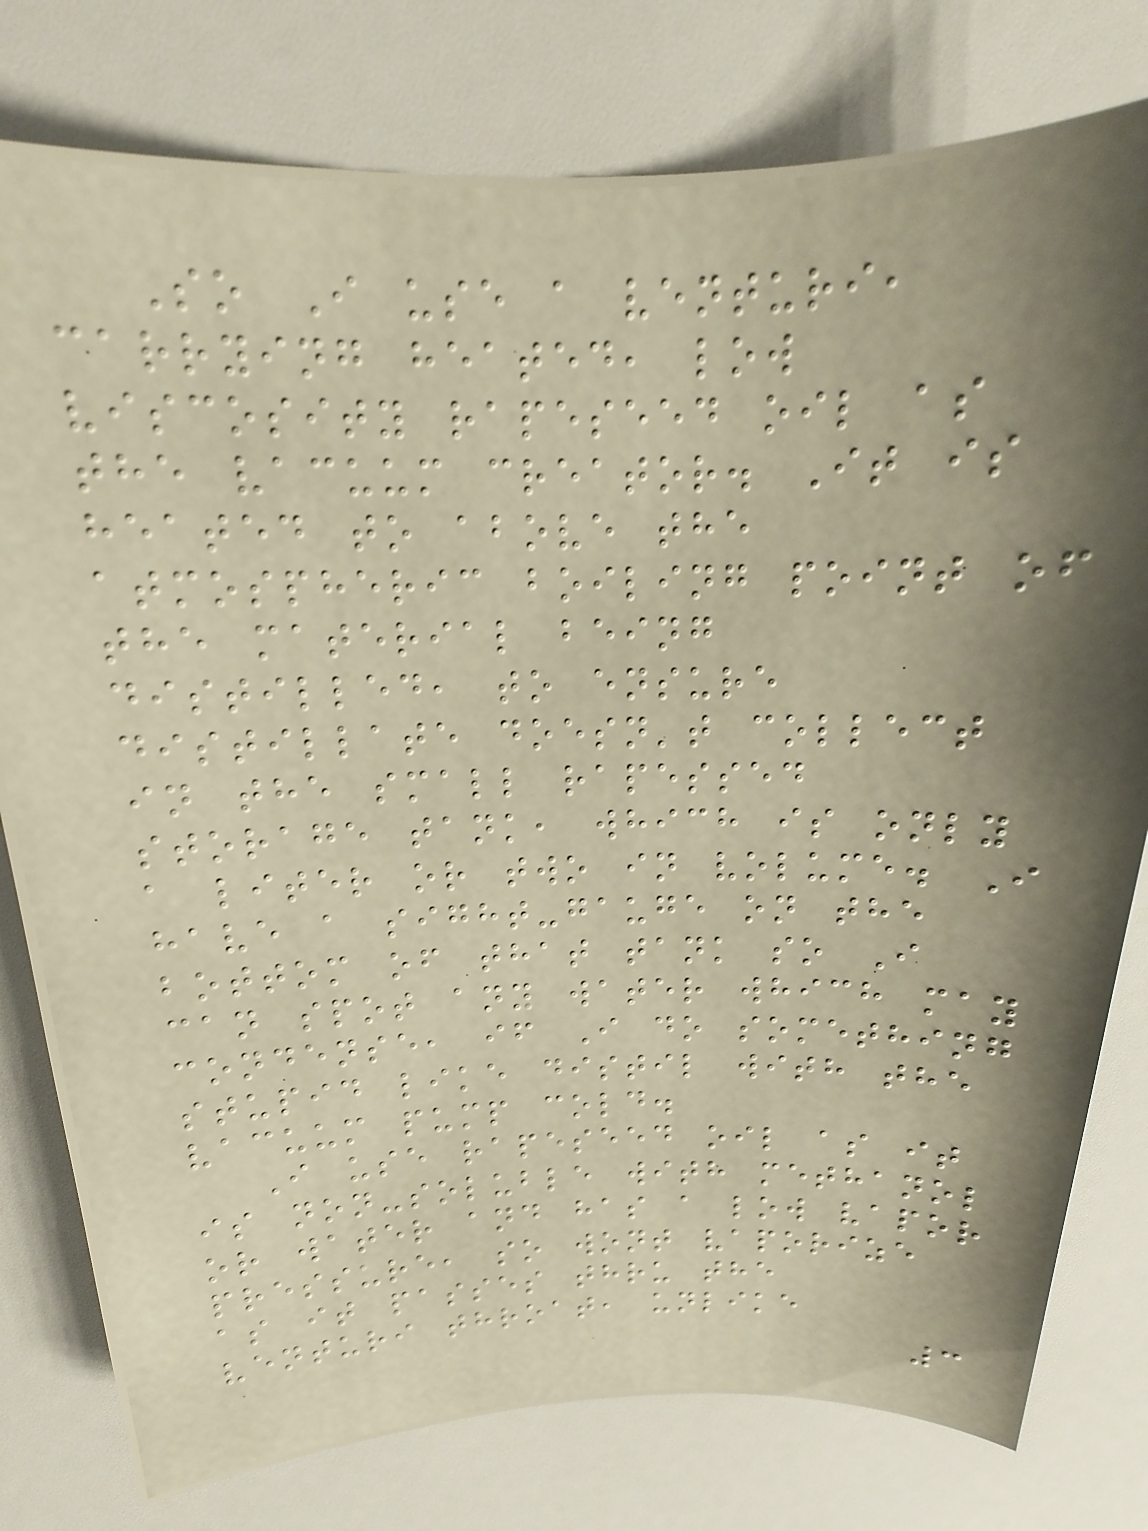So I use a venturi,
carrying heated, low
viscosity rapeseed oil as
the vacuum creator. It is
heated to above the
atmospheric boiling point of
the material being
distilled, to ensure
distillate doesn't collect
in the small rapessed
storage tank, which is only
a liter or two in volume. I
have a sight-gauge on the
bottom of that tank so I
can spot any water which may
condense, if I do something
stupid like distil with the
vacuum pump cold.
I use rapeseed oil as it
is non-soluble with methanol
or water and has a low vapor
pressure, so wont vaporize
as it passes thru the
venturi throat, unlike
3
